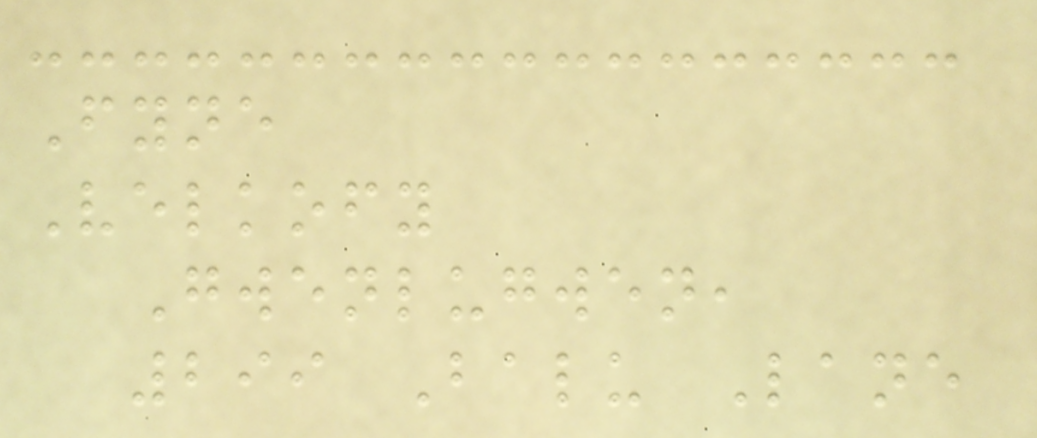Fyne
Velkofy
Gwenlugwen,
299 Balu Lane
